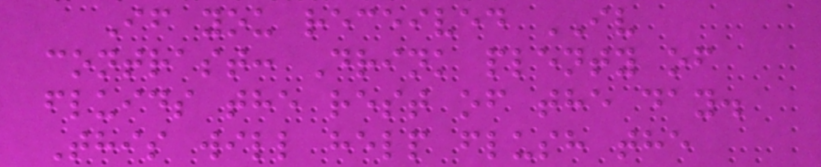If you received IV
contrast: Drink plenty of
fluids the rest of the day.
This will help flush the
